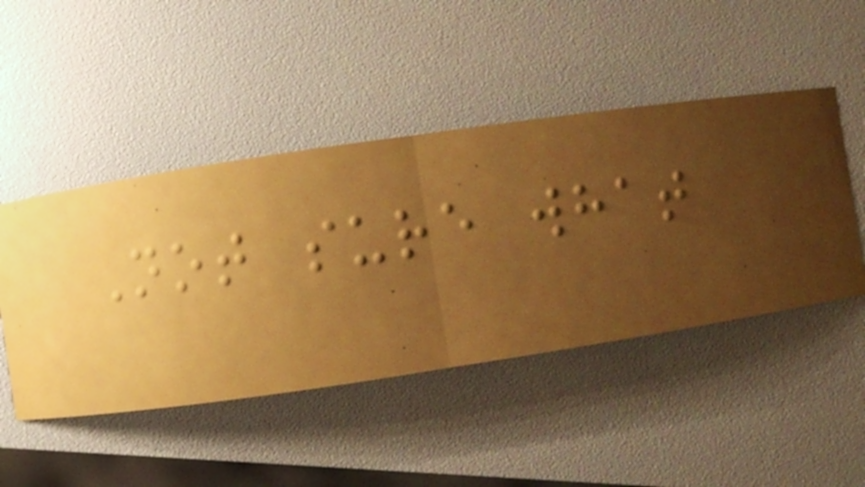Not sure what
